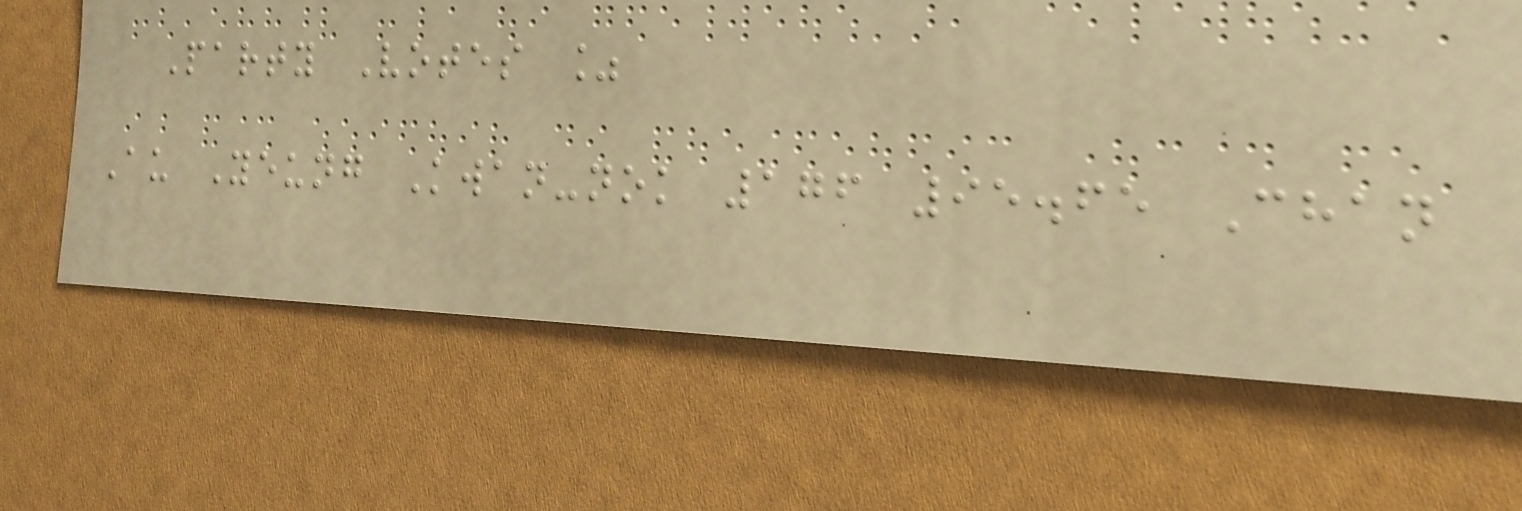Party Votes %
Au Yeung Kwan-nok 176 95.65 Chan
